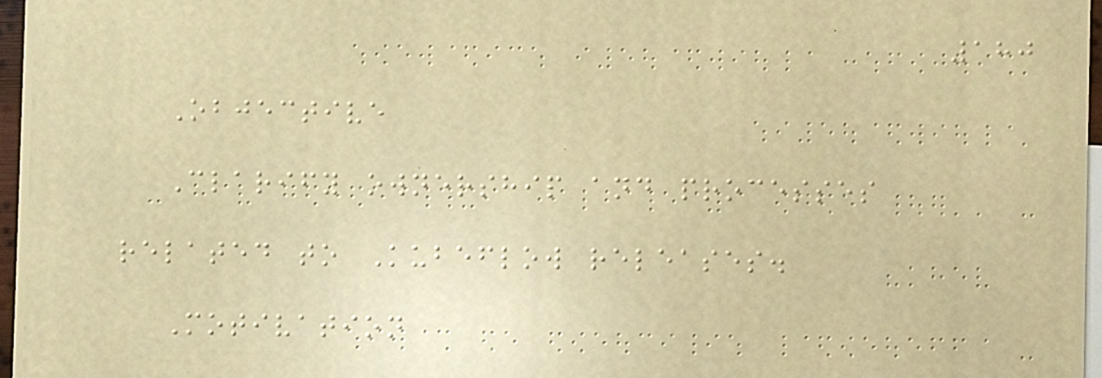180
Objective
Clarify ownership and processes
related to Kubeflow releases.
Motivation
